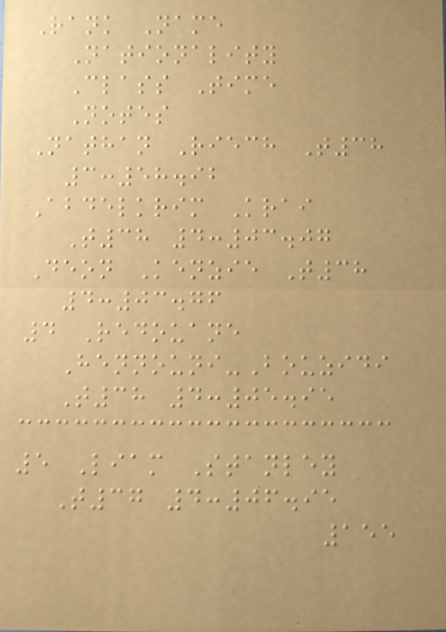Rank Name
Nationality
Class Time
Notes
Nathan Riech T38
3:58.92
Abdelkrim Krai
T38 4:03.07
Deon Kenzie T38
4:03.76
4 Redouane
Hennouni-Bouzidi
T38 4:05.95
5 Liam Stanley
T37 4:06.95
155
